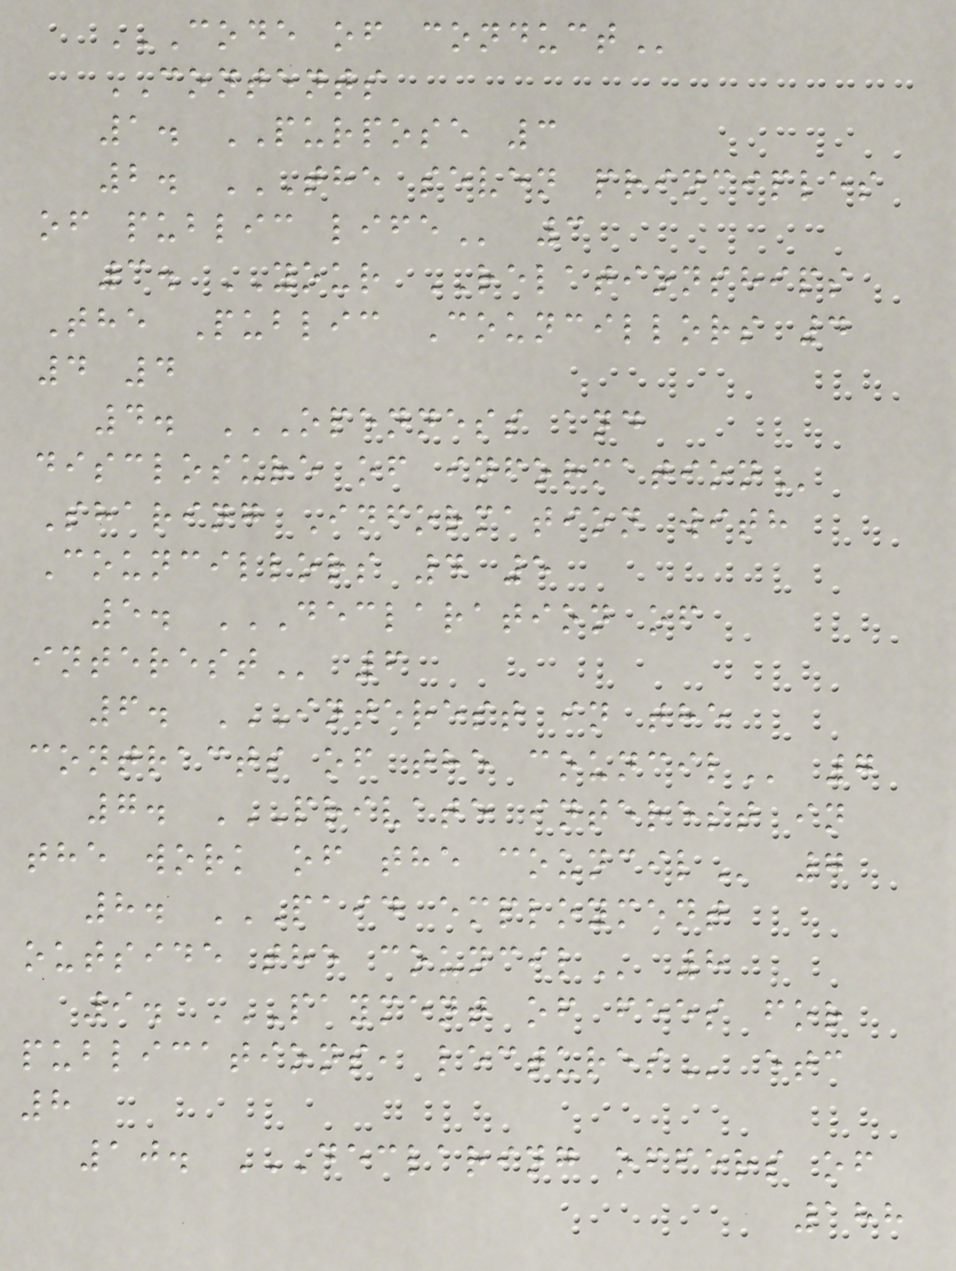CODE OF CONDUCT
CONTENTS
1. PURPOSE 3
2. THE SEVEN PRINCIPLES
OF PUBLIC LIFE 3
3. YOUR RELATIONSHIPS
The Public Councillors 4
4 4
4. OPENNESS AND
DISCLOSURE OF INFORMATION
Sharing Information with
Councillors 4 5
5. DECLARATION OF
INTEREST 6
6. INTEREST IN THE
CONTRACTS OF THE COUNCIL 7
7. PRIVATE INTEREST IN
THE WORK OF THE COUNCIL 7
8. PAID EMPLOYMENT
OUTSIDE THE COUNCIL 8
9. PAYMENT OF FEES FOR
PUBLICATIONS, LECTURES etc
8
10. DECLARING OFFERS OF
188
